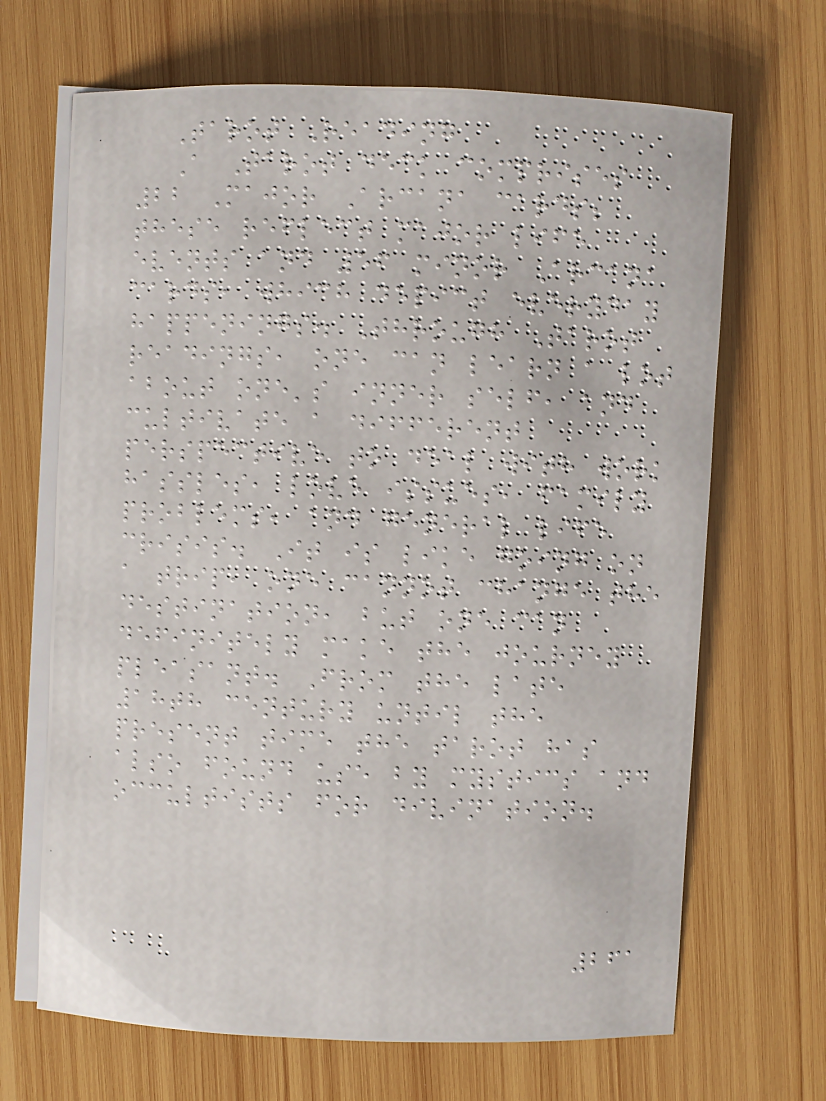Tarot Reading
A Tarot deck comprises
22 Major Arcana cards;
these reflect major life
events and 56 minor Arcana
cards, which depict everyday
happenings. Through Tarot
readings, one can learn a lot
about one's inner self, and
cultivate a different
perspective to deal with work
hassles, love issues, family
problems, and general life
crisis. It is like going on
a trip, one cannot change the
destination, but one can
definitely make the journey
pleasant. From the late
18th century until the
present time the tarot has
also found use by mystics and
occultists for divination.
261
